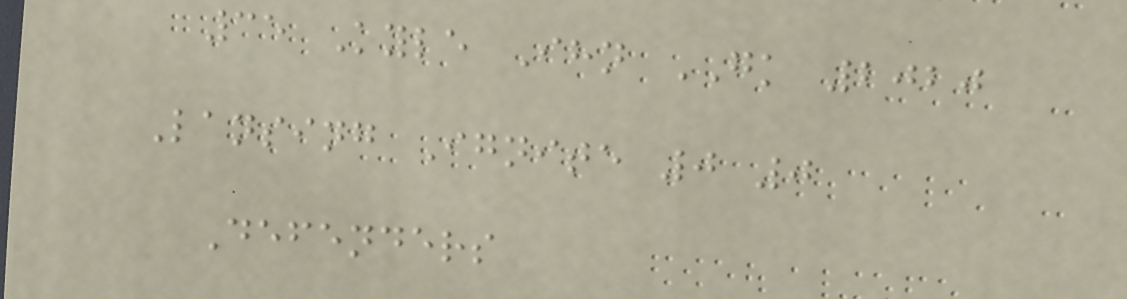35 Kyle Ihn GK 2020
Lansing Ignite 0 0
Defenders
